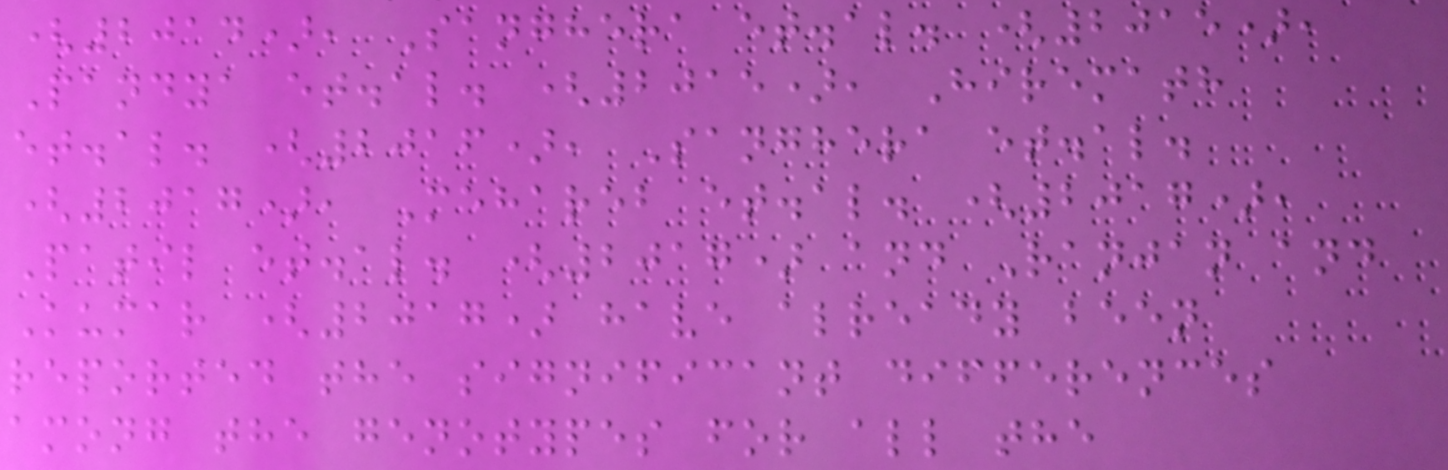(2014), Sanghera et.al. (2015),
Pandya et.al. (2015), Hiremath
et.al. (2016), Sanghera et.al.
(2017), Mehareb et.al. (2017),
Patil et.al. (2017) and Ranjan and
Kumar (2017) have already been
reported the significant differences
among the genotypes for all the
